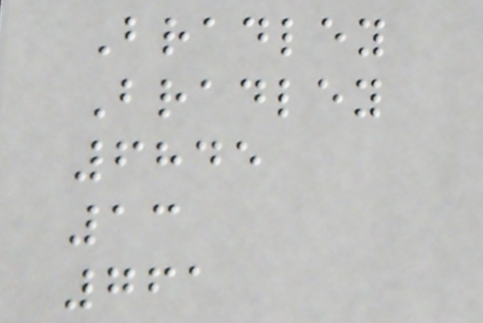Bradley
Bradley
6845
13
761
